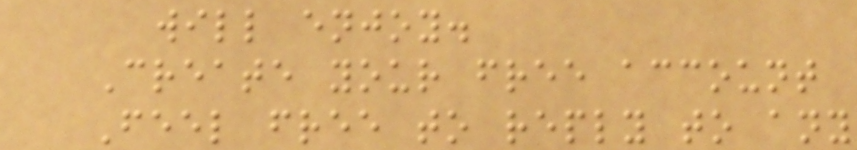will enjoy.
Create your free account
Feel free to reply to any
